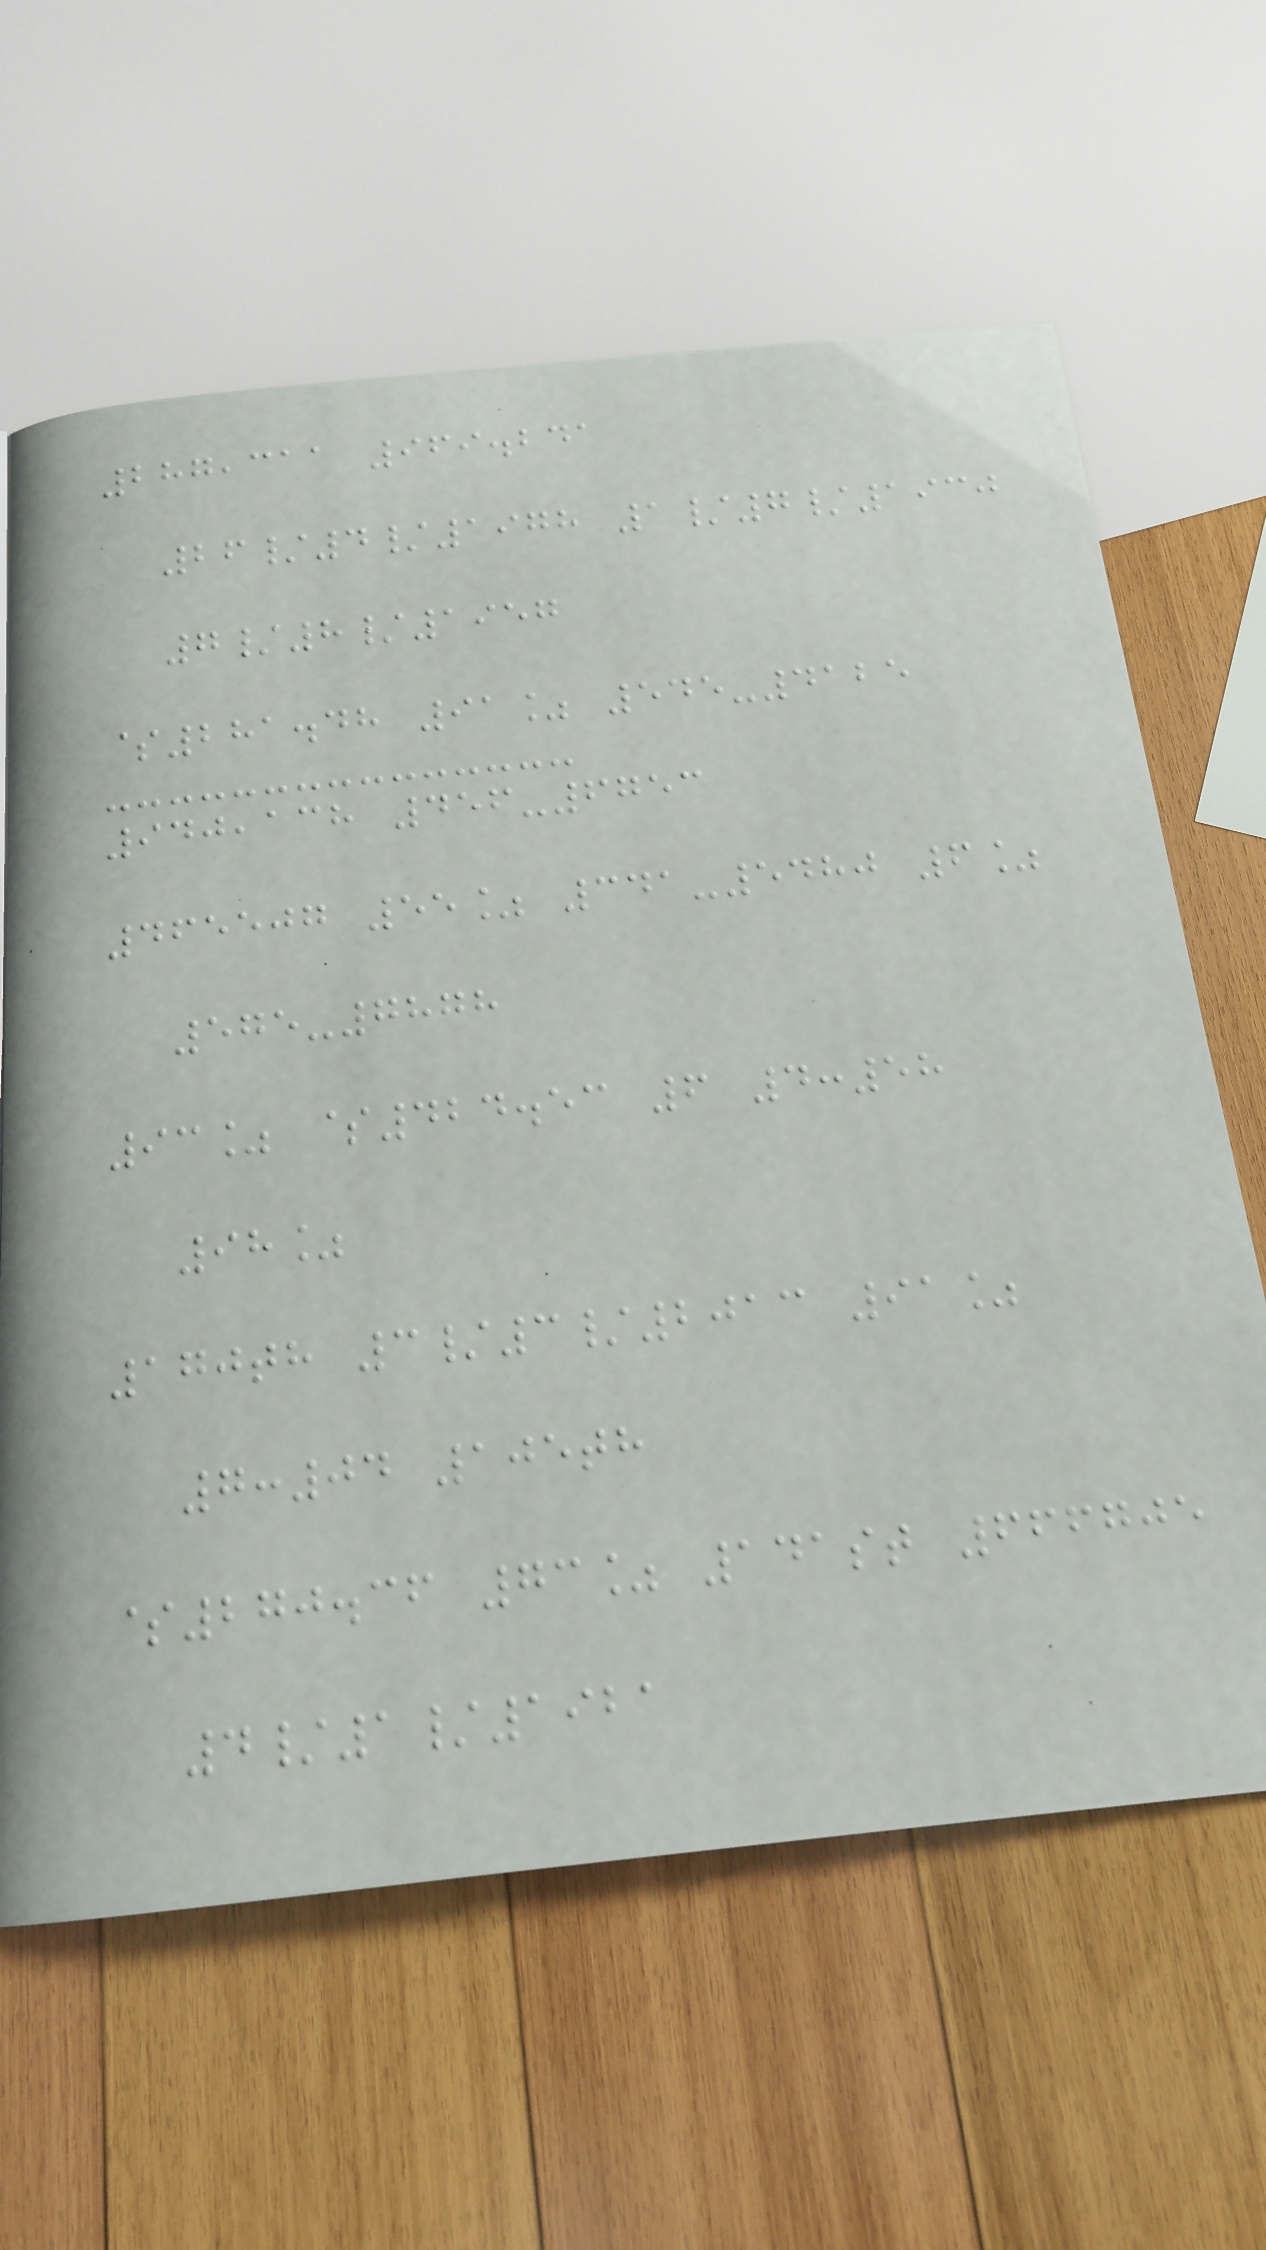287,311 969.241
26/4/1978 1/7/1930
7/8/1957
$281.48 91% 545-4125
940,138 456-6753
465507 55% 341-5480 6%
575-7878
93% $424.53 6 4:58
98%
170th 3/3/2013 91%
7:04 105th
$270.36 73% 141st 666705
4/1/1921
